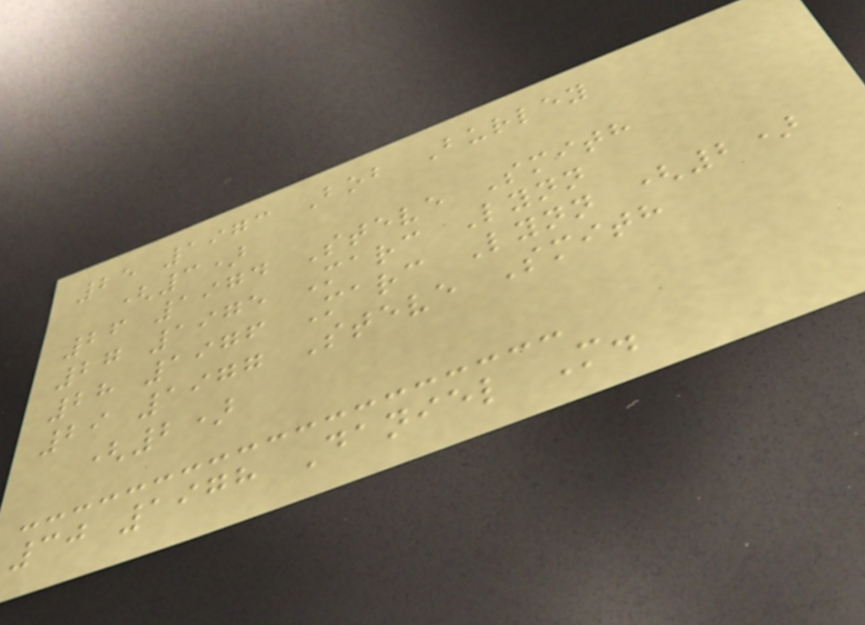25 1973 Bob Burley
(3)
26 1974 Steve Smith
27 1975 Marc Lynn
28 1976 Marc Lynn (2)
29 1977 Steve Smith
(2)
30 1978 Daniel M.
